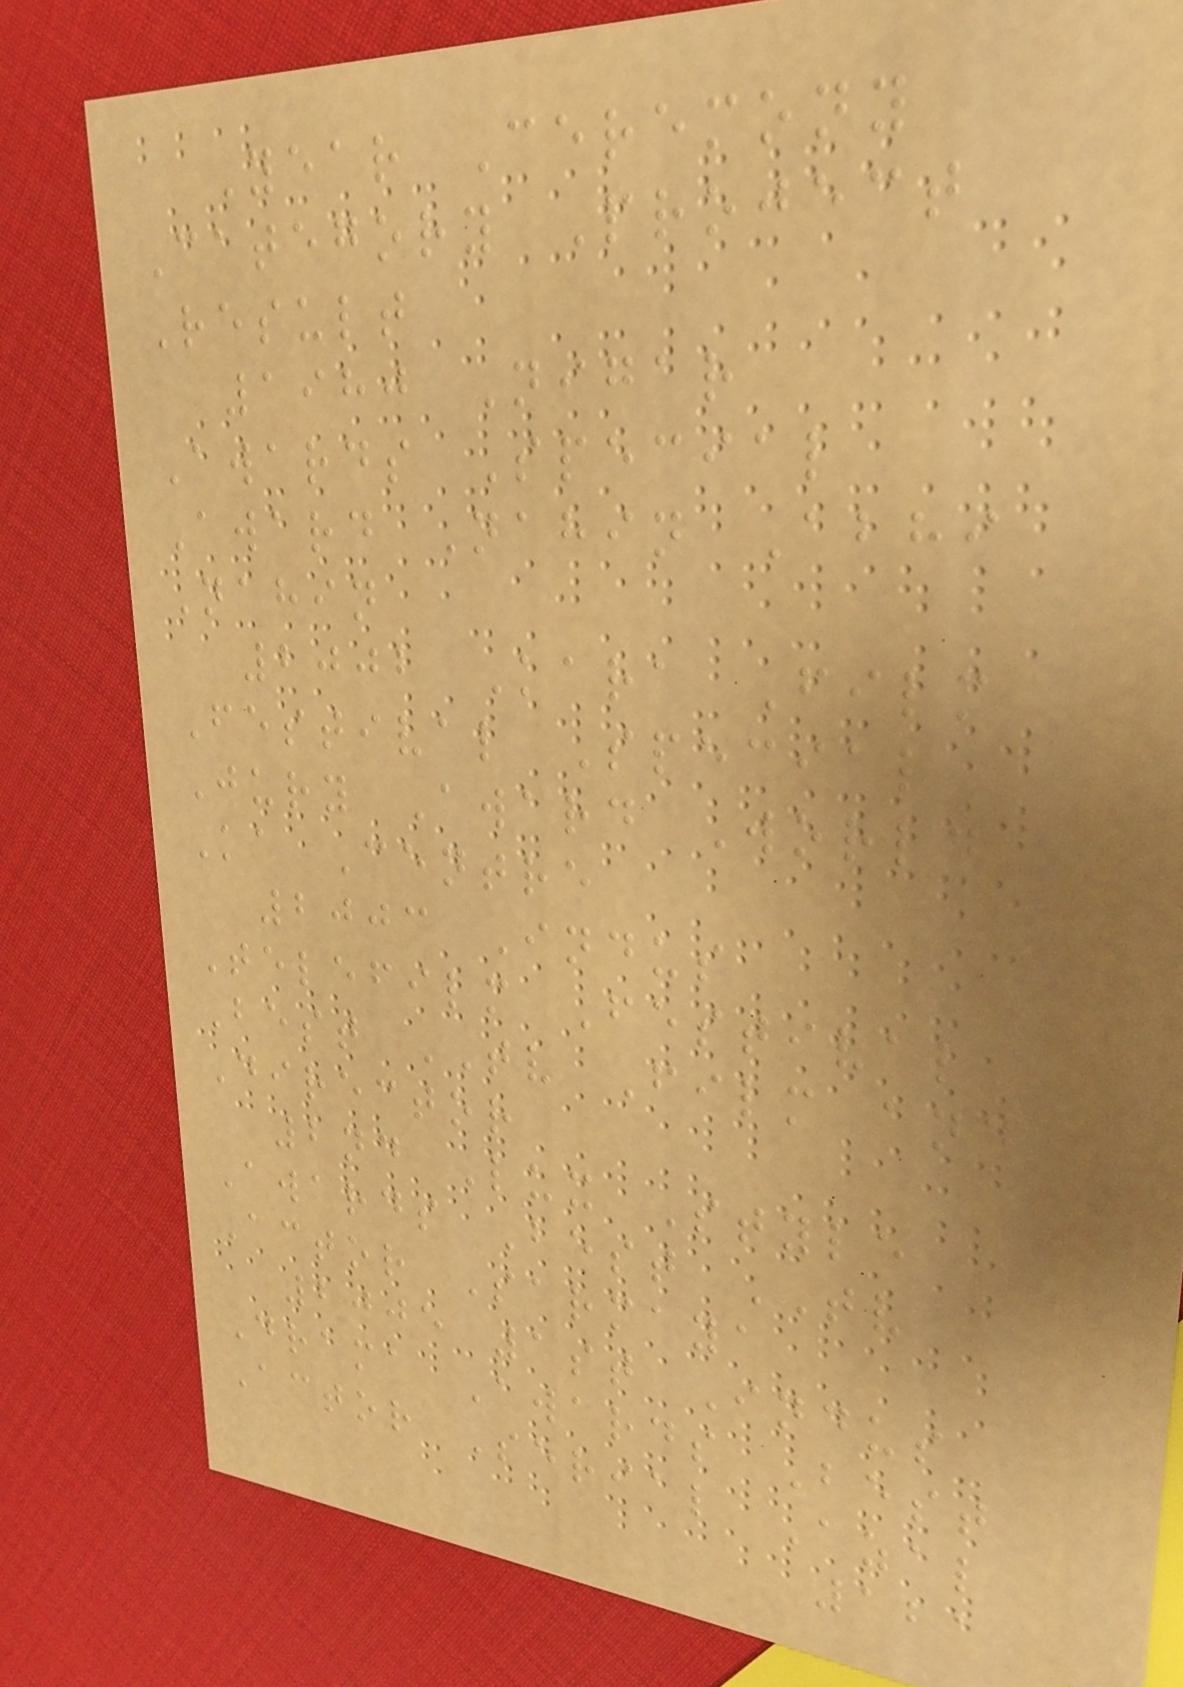Year Ceremony
Category Project
Result
1980 Nigar
Awards Special
Award Nahin Abhi
Nahin
2002 Kara Film
Festival Special
Jury Award World
Ka Centre
2003 Indus
Telefilm Festival
Best TV Film and
Director
2nd Lux Style
Awards Best TV
Actor Sarmaya
2005 1st Indus
Drama Awards Best
Actor Serial Azal
121
